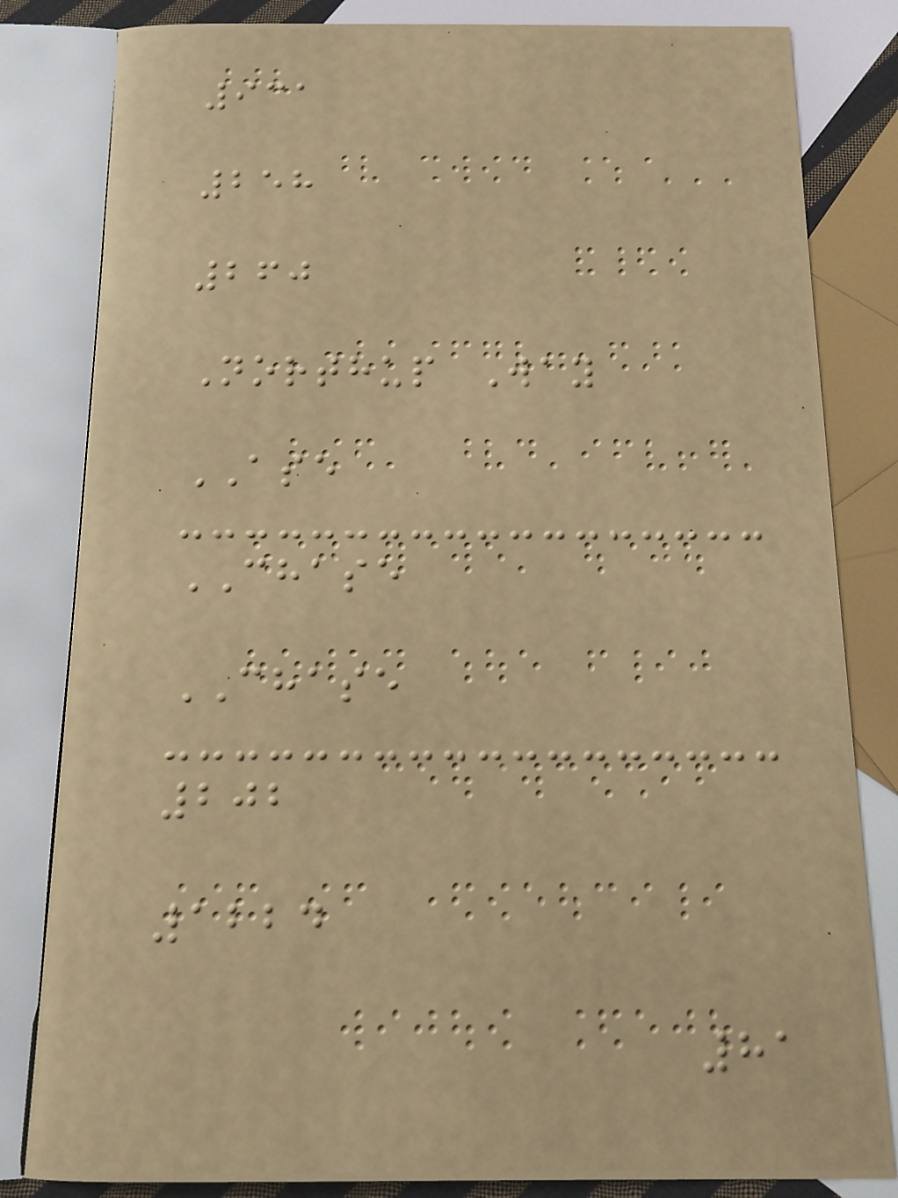931
258
260
Northup Way
ASE
CHASE
CHASE
202
1224
81
